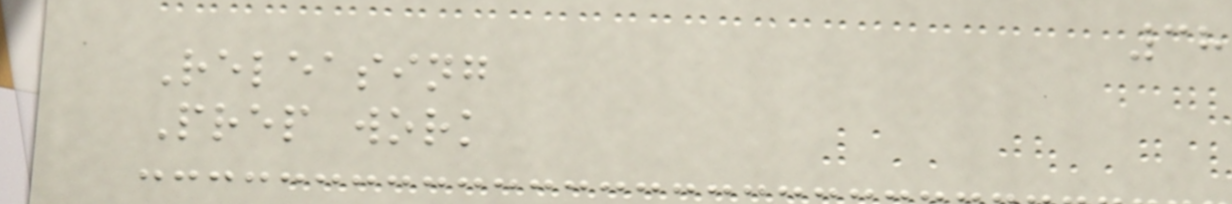38
Releasing
Prep work
